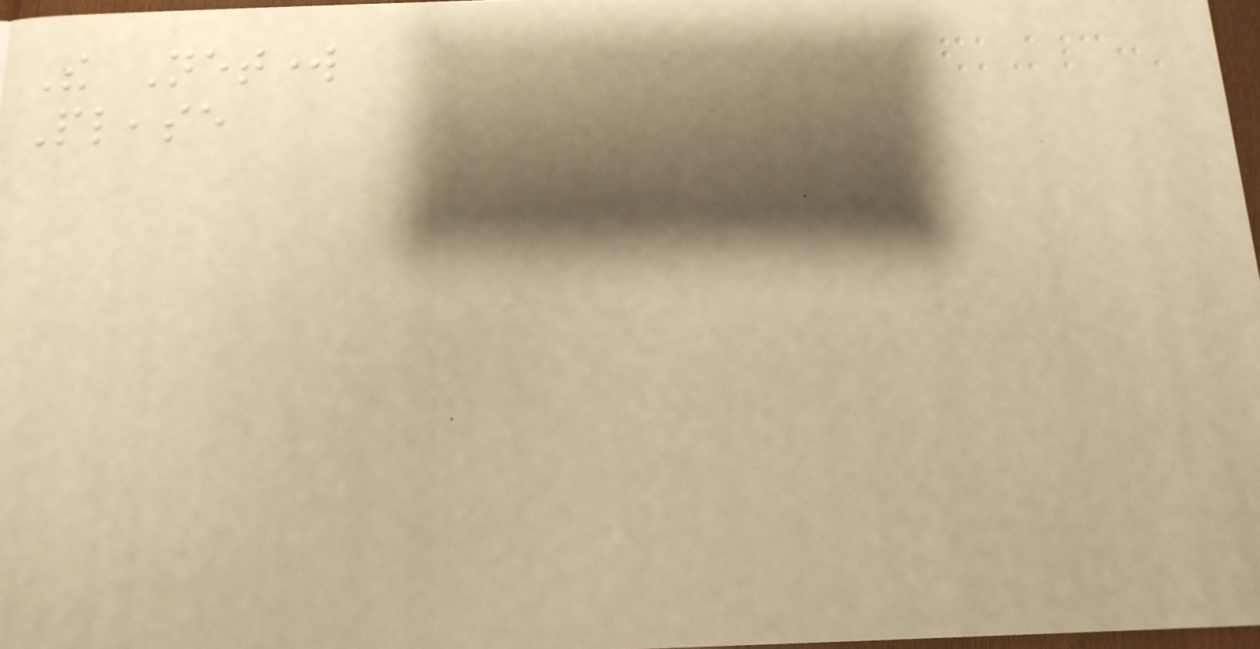The Network
Please
